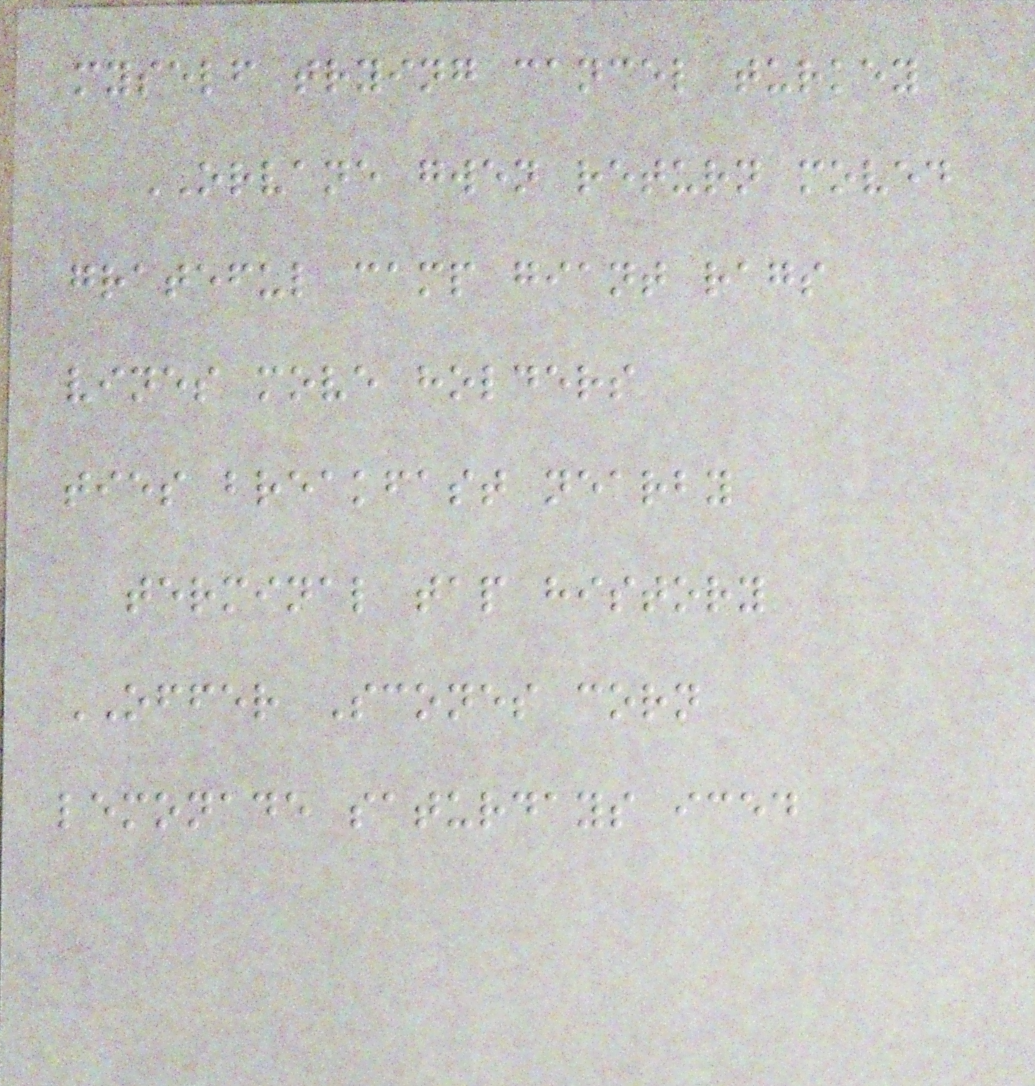myself trying cancel turkey
ORVANE gwen return moved
grateful camp giant rags
vines move holders
ties breakfast nearby
terminal tap history
OFFER Scones corn
lemonade saturdays iced
